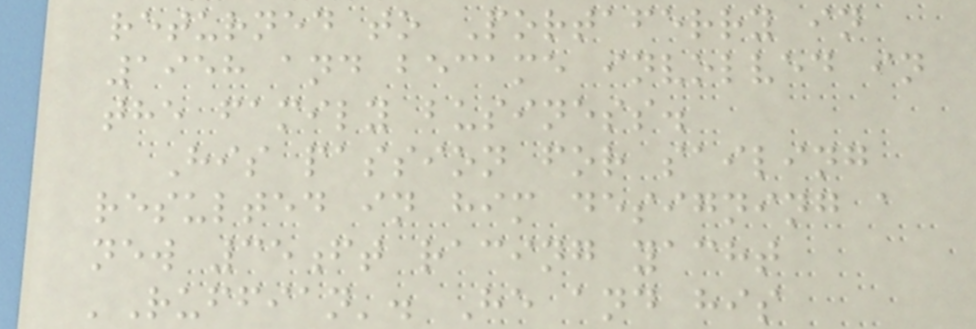returned to Portaferry in
1958 and became involved in
the family business.
His passion for sailing
resulted in him designing a
new 35ft racing yacht
'Ruffian'. He and his
